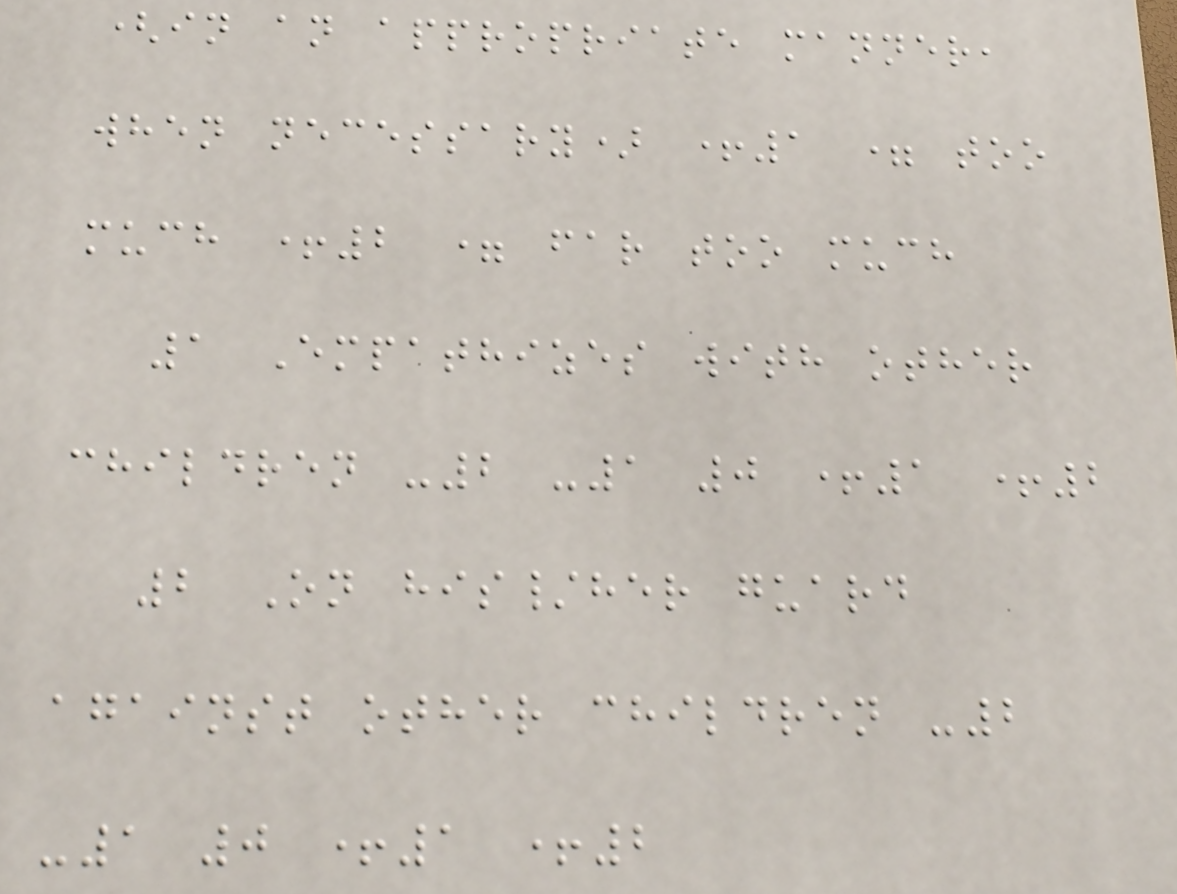(in an appropriate manner,
when necessary) +1 = too
much +2 = far too much
1 Empathizes with other
children -2 -1 0 +1 +2
2 On his/her guard
against other children -2
-1 0 +1 +2
